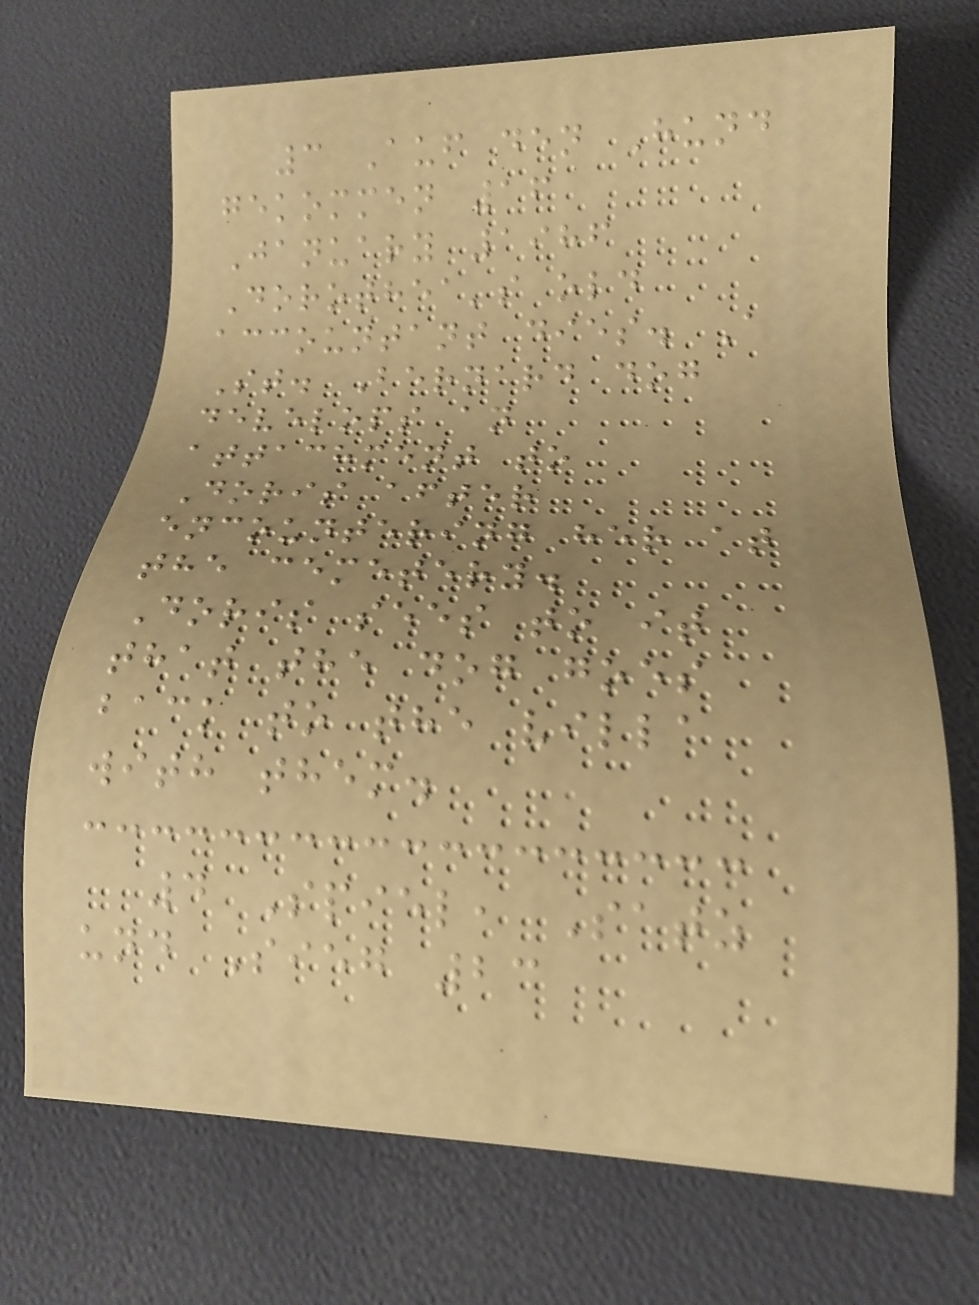3 Auf den Hund
gekommen 16
January 1986
Dorothea's old
accountant dies. A
St. Bernard dog
develops an
attachment to
Doris after
encountering her at
the cemetery.
Doris sees to it
that the dog goes
back to the villa
with them.
4 Spiel, Satz
und Sieg 23
